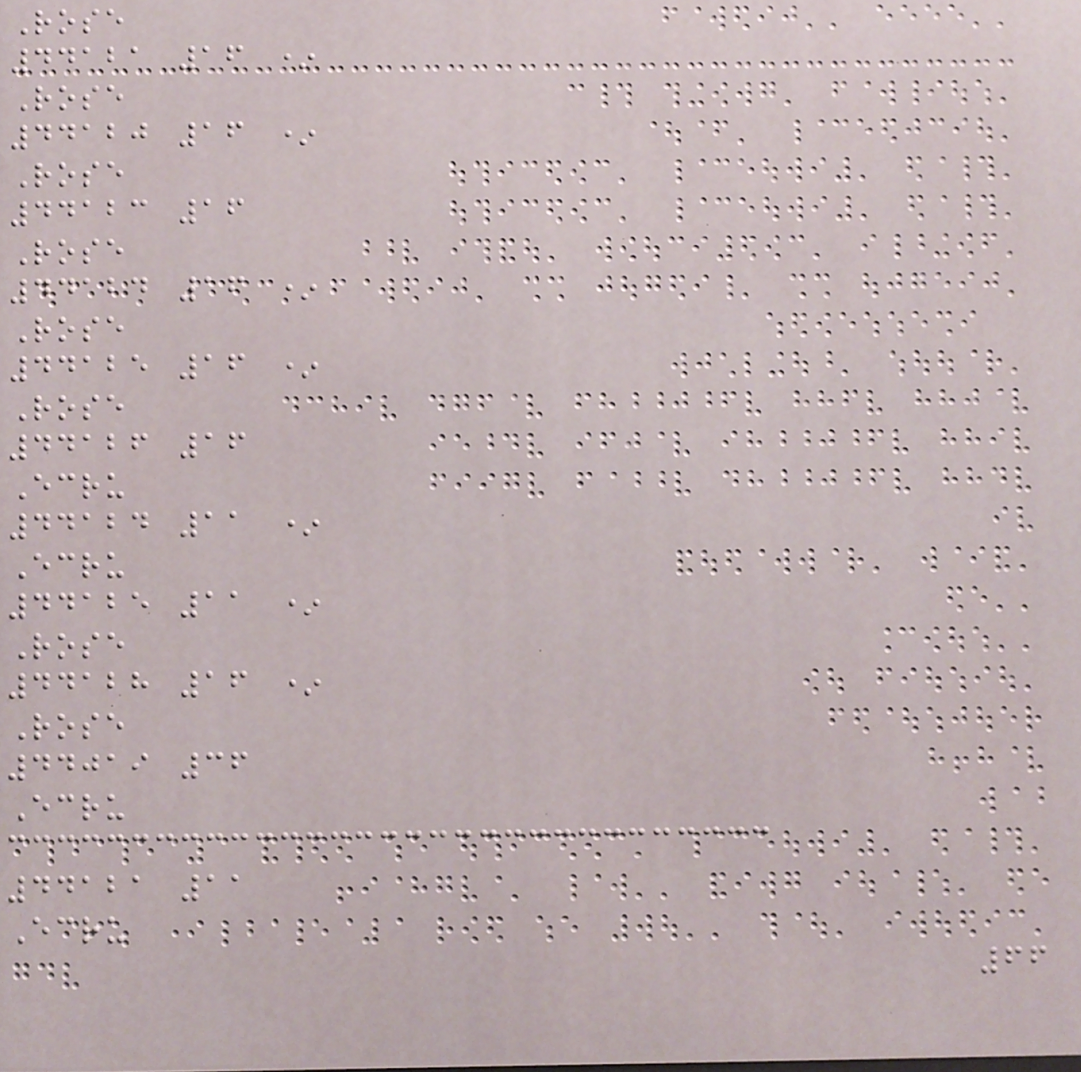Rose
44121 16 *
Rose
44120 16 *
Rose
44123 16
Rose
44124 16 *
Rose
44125 16 *
Rose
44126 16
Ecru
44124 11 *
Ecru
44125 11 *
Rose
44128 16 *
Rose
44019 36
Ecru
44121 11
Ecru
66
